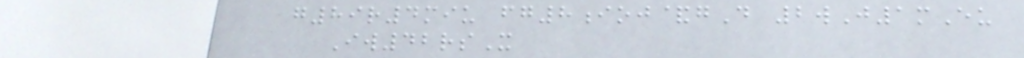g89r4miu fg8ioj&gD 2wJ1mEu
Iw42rsX
